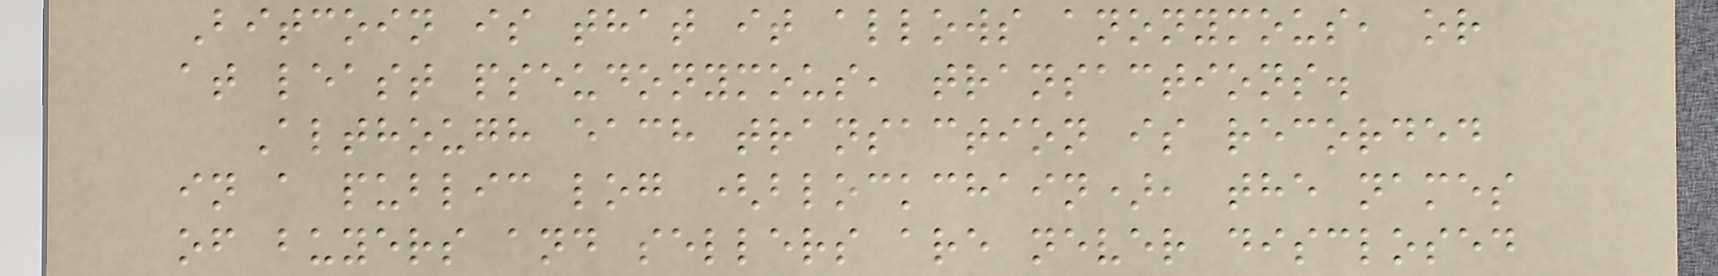Bitcoin is that it allows anonymous, or
at least pseudonymous, transactions.
Although each transaction is recorded
in a public log (blockchain), the names
of buyers and sellers are never disclosed
